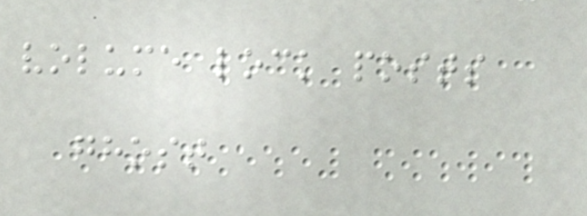volume lock posts
ghost
